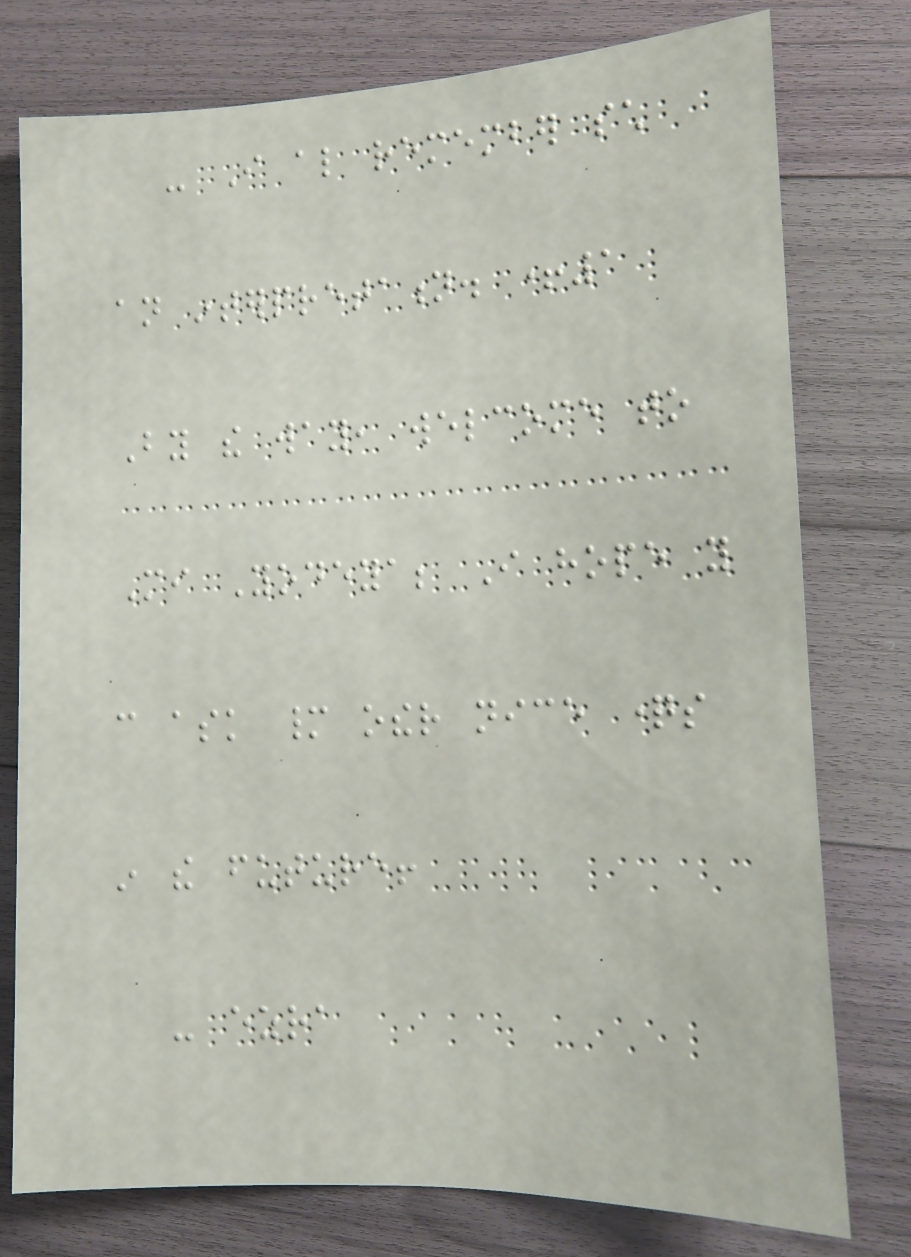- I also remember such
an interpretation. +1
By the way, welcome to
Mi Yodeya; I hope you
can ask many other nice questions
in the future!
- ezra
